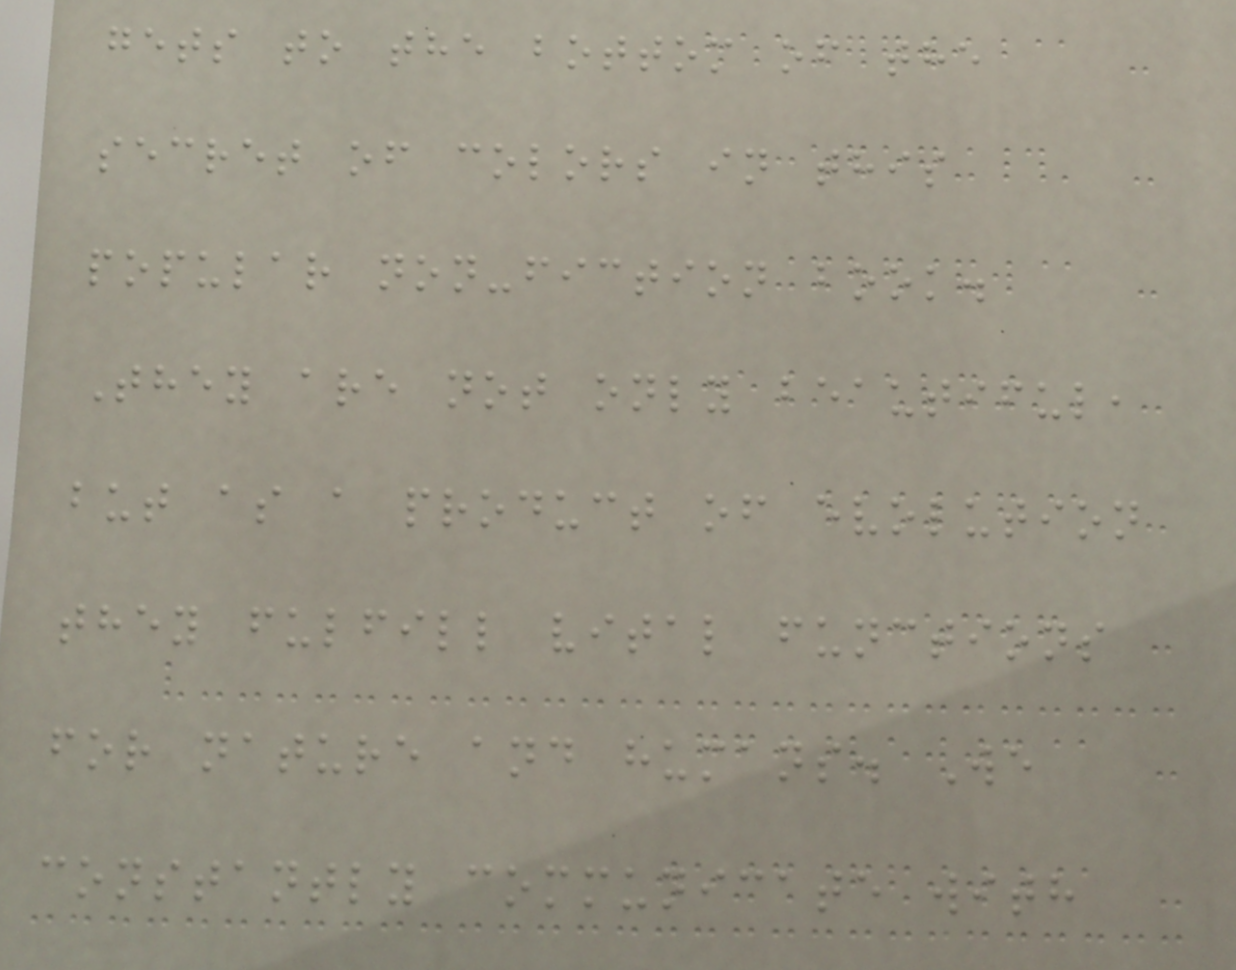gets to the bottom of the
secret of colors in this
popular non-fiction book.
They are not only beautiful,
but as a product of evolution
they fulfill vital functions
for nature and humans. We
constantly communicate with
